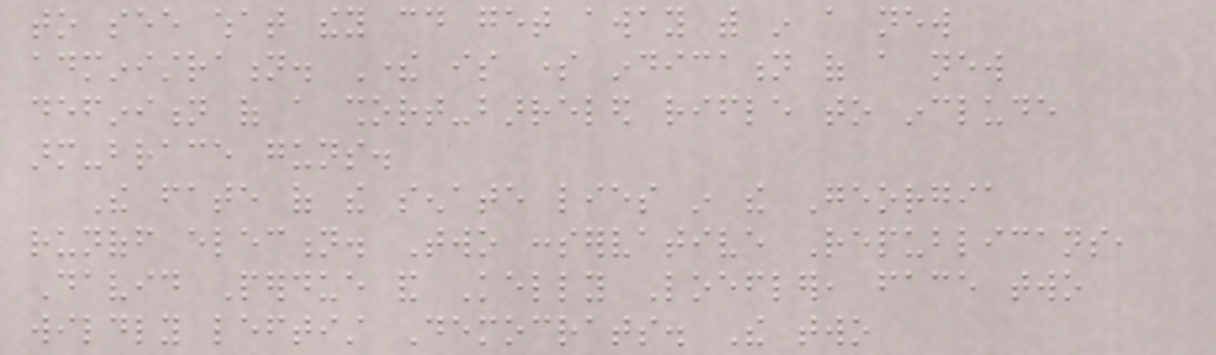to see what they could get away with in a new
administration. There is some indication of a new
definition of a short-barreled rifle to include
arm-brace guns.
The fate of the senate lies in the Georgia
runoff election. Two conservative Republicans,
David Perdue and Kelly Loefler, face two
wildly leftist Democrats. The two
